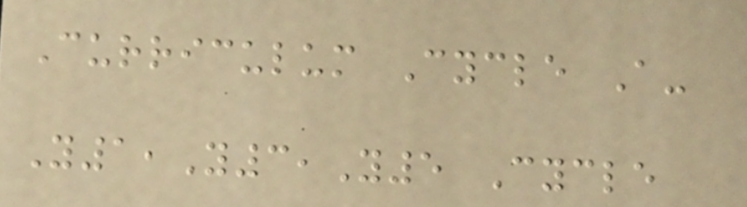Curriculum Cycle A-
Y1,Y3,Y5 Cycle
